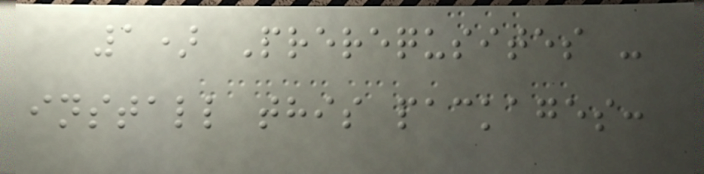1) Prerequsites -
install this packages:
